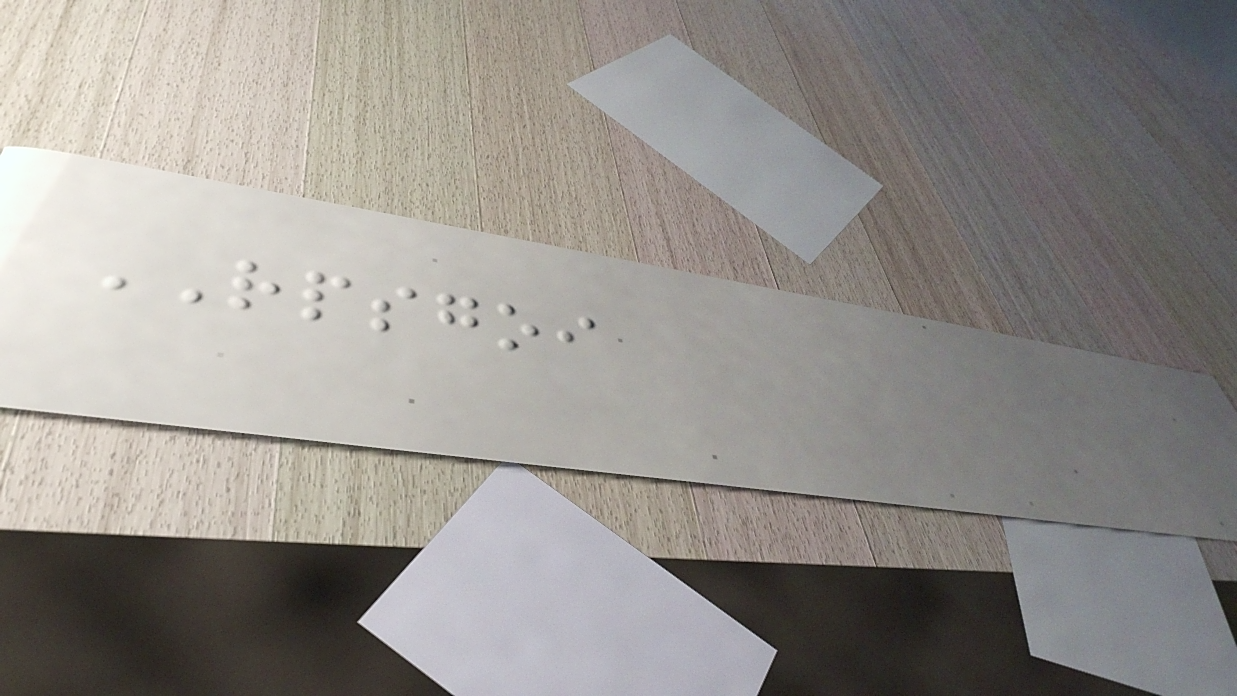RPSGOI
